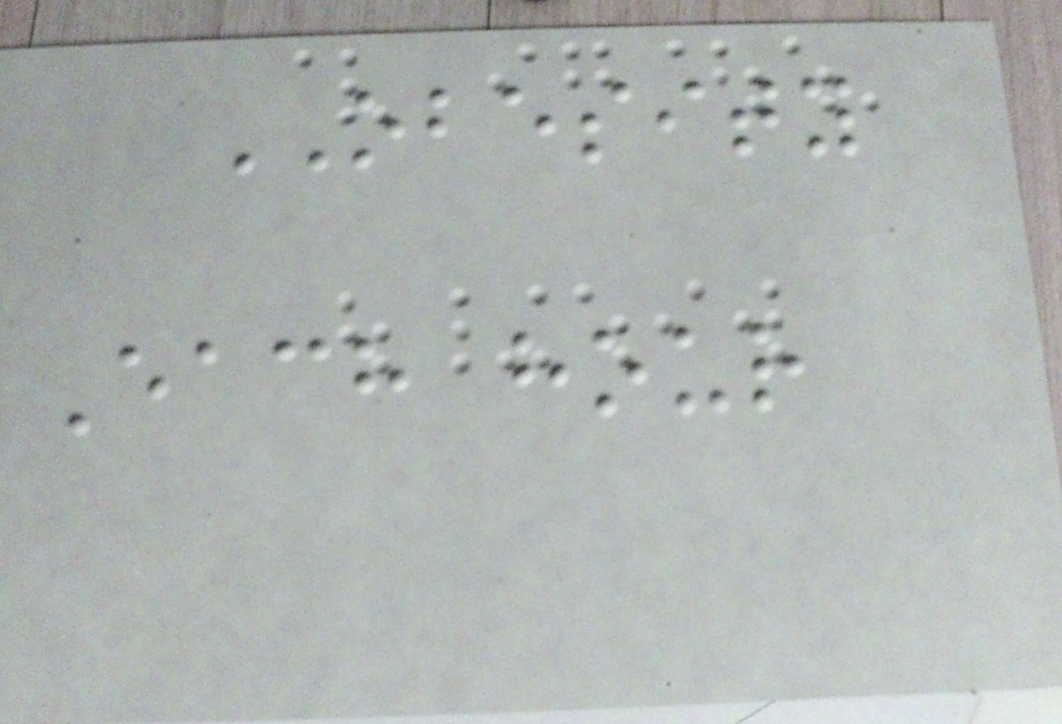OBESITY
Each hour
